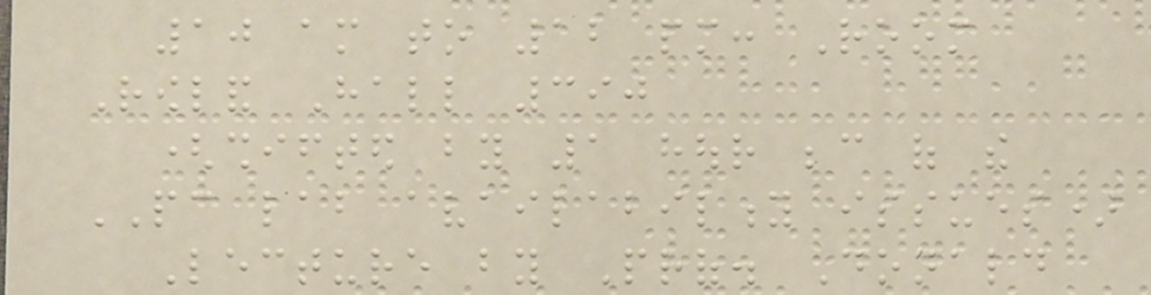10 am to 12 pm: Room
Rowland Hall 390
(shifted by 1 hour because of the
PC lab availability issues)
Lecture by Prof. Donald
